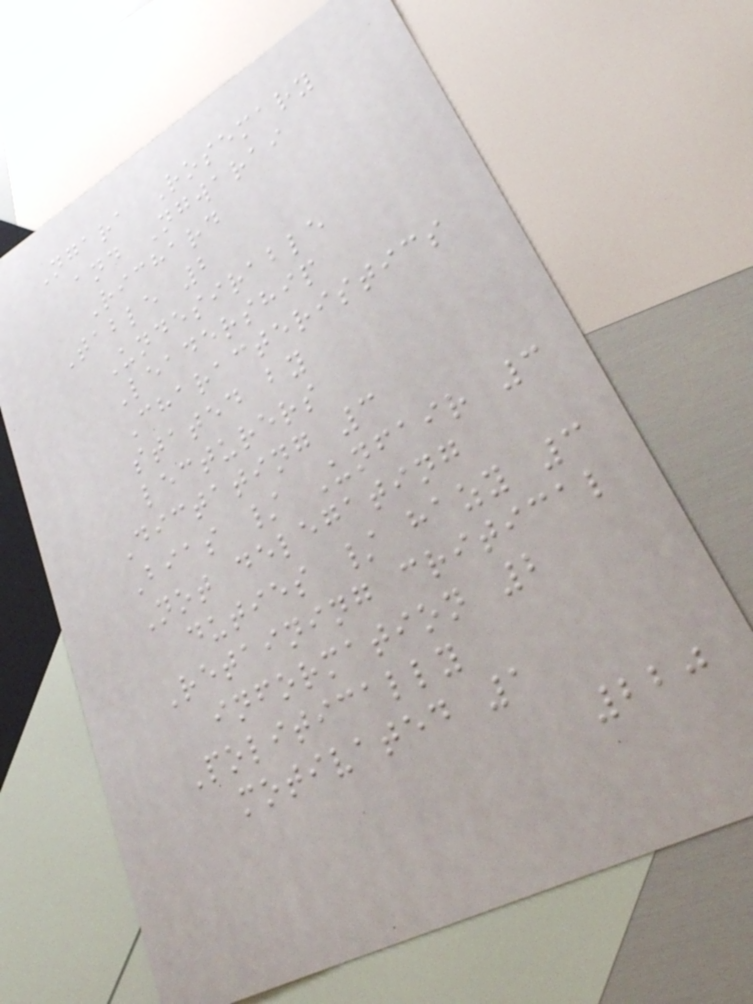Ngara Rosemary
and Ngwarai
Richard
Table 2
Undesirable
Leadership
Characteristics
stated by
lecturers
Dictating 3
Bias / Unfair 3
Not delegating
duties / hazy 3
Retaining critical
information 2
Politically
motivated 1
220
